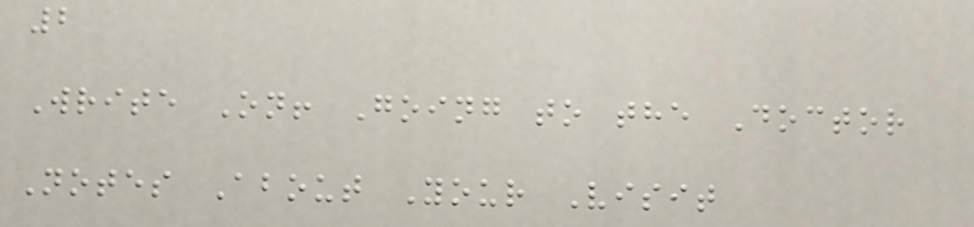2
Write On! Going to the Doctor
Notes About Your Visit
